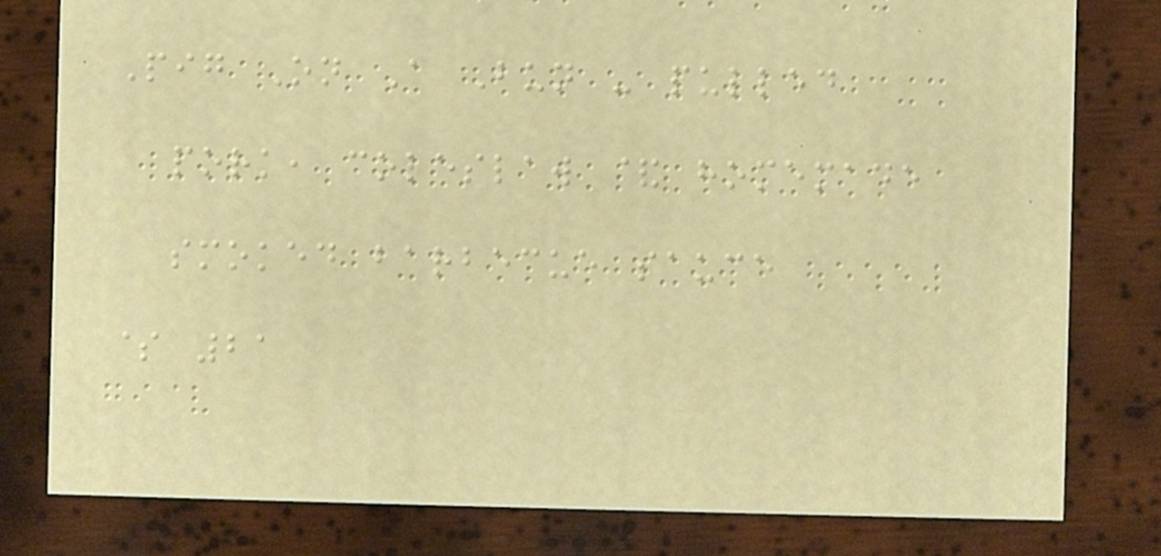Pig On A Bun - pulled
pork, coleslaw & homemade
smoked barbecue sauce
$ 21
